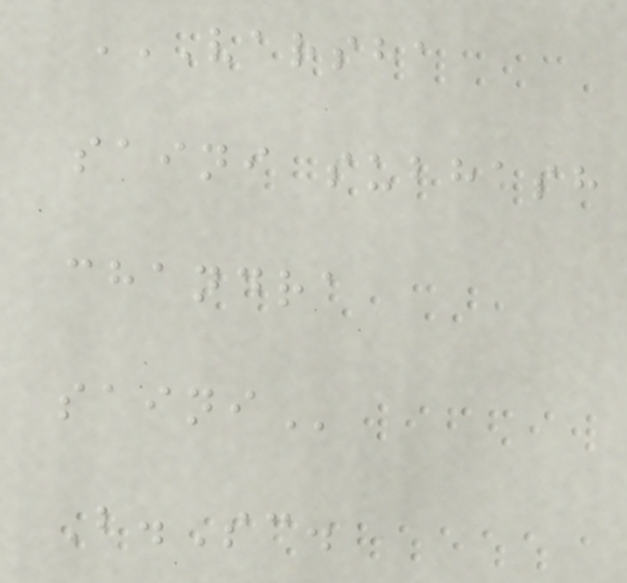VARSHA
SAINI SUBHASH
CHANDRA
SAINI
B.Sc.
